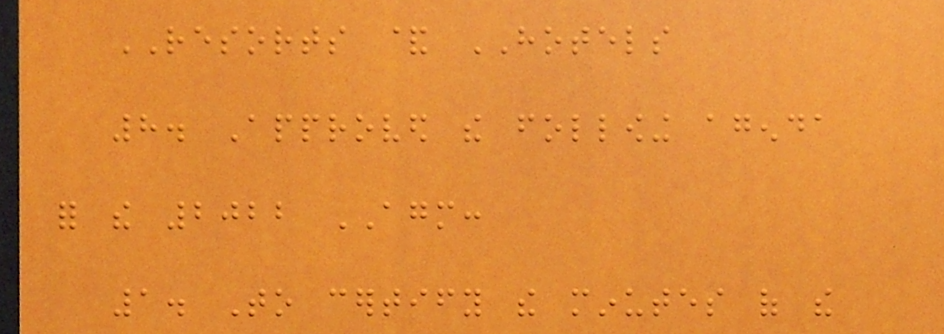RESORTS & HOTELS
8. Approved the following agenda
for the 2022 AGM:
1. To certify the minutes of the
